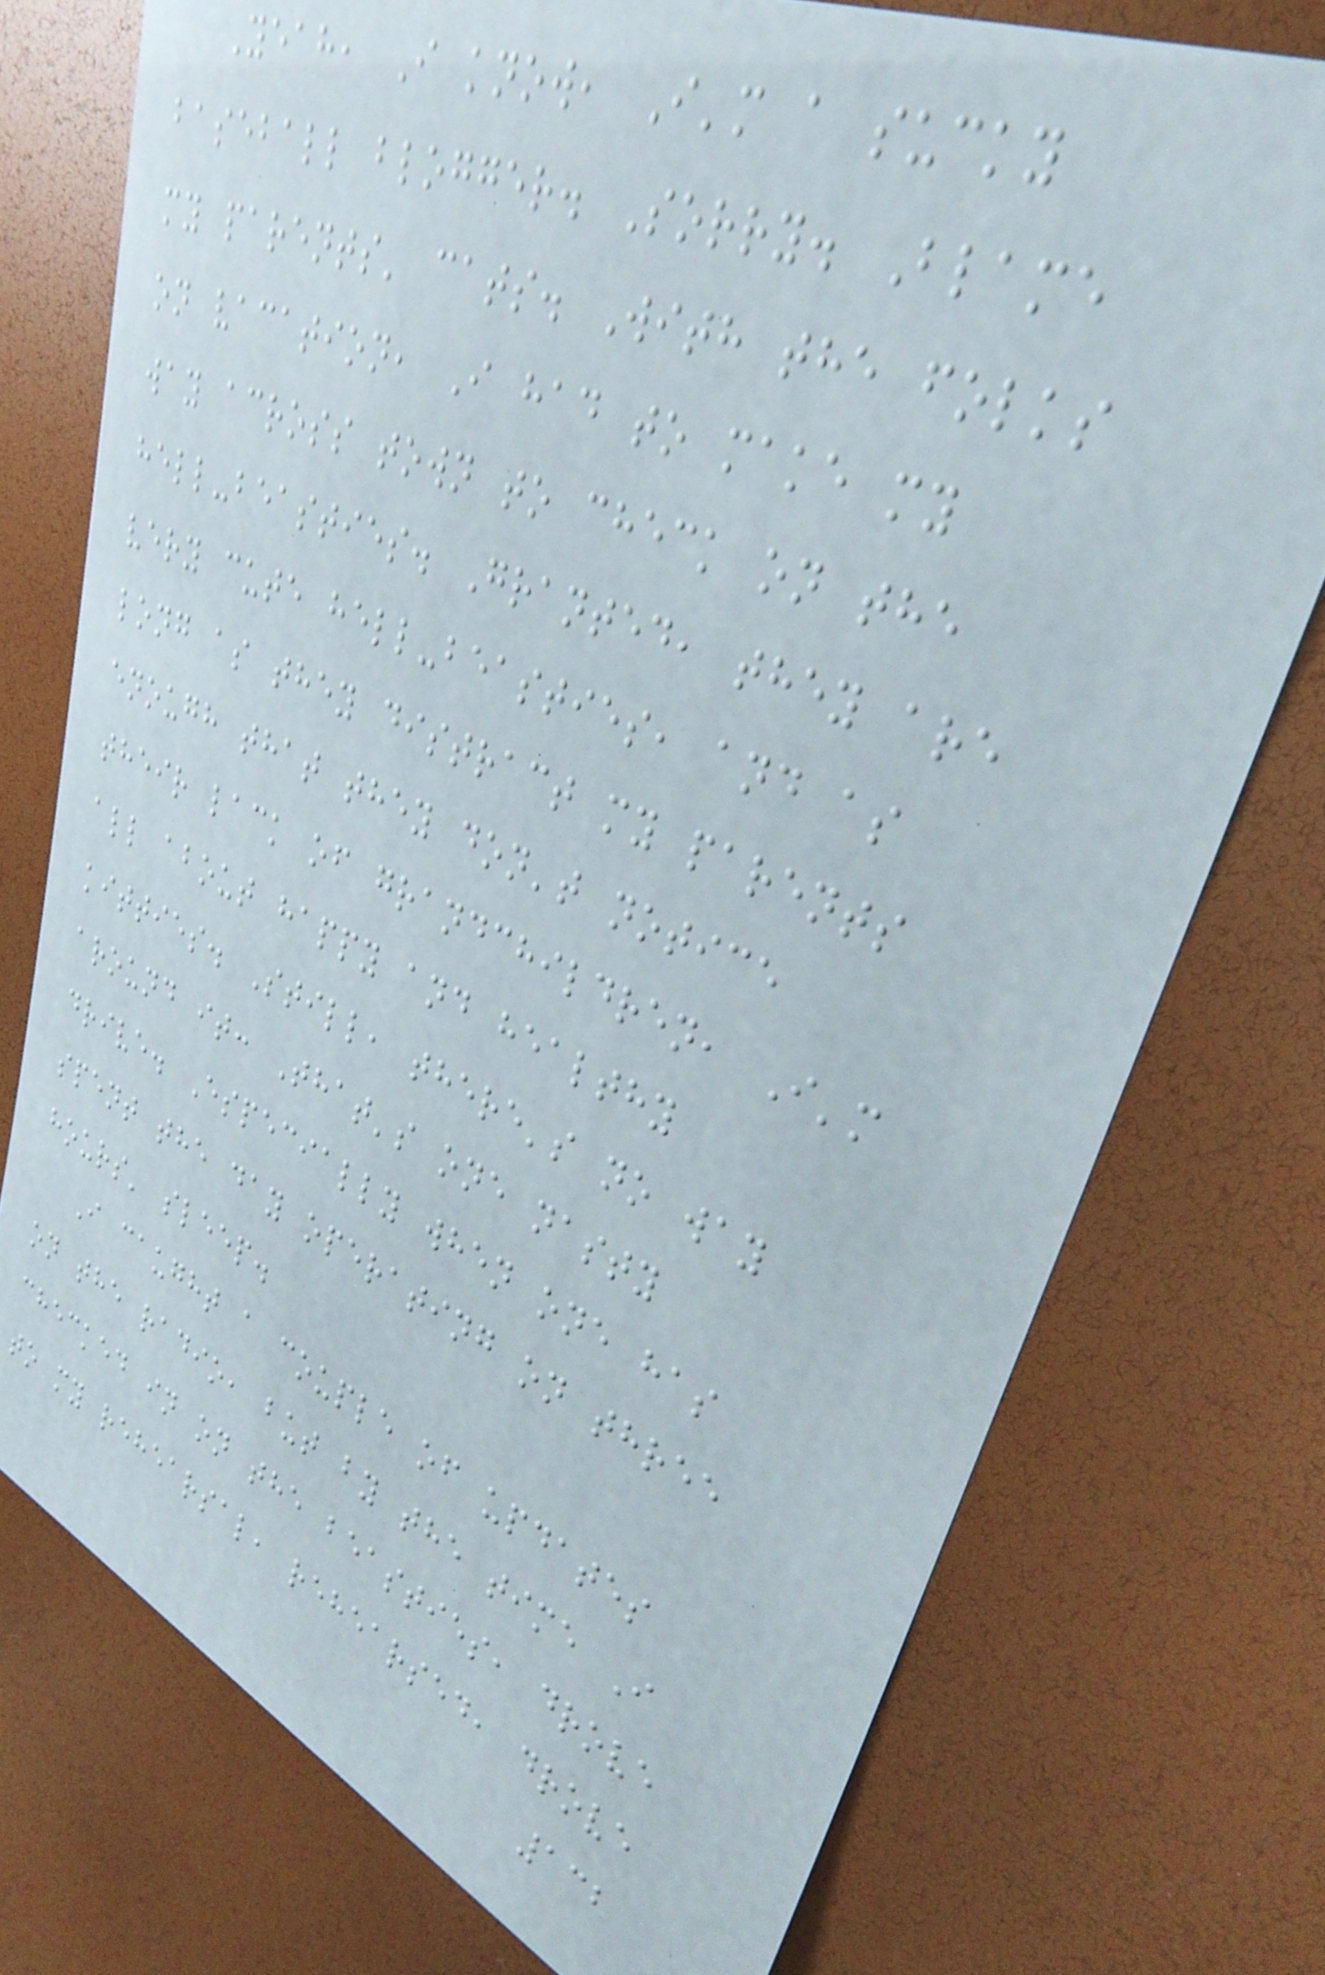Yeah, I know, I'm a sucky
baseball blogger. Sorry. Blame
my parents' cats. With the folks
on vacation, I had to make my
way across town to check on the
hell-beasties. Granted, they are
very cute hell-beasties, and as
long as they distract my parents
enough that they don't notice
their lack of grandchildren, I'm
all about happy and healthy
kitties. Still, there's no way
around it: That's one nasty
drive. Especially when one has
spent the day operating on three
hours' sleep.
I caught a couple of updates
on the radio, but by the time I
checked in on the beasties, drove
to my rehearsal, rehearsed, drove
132
